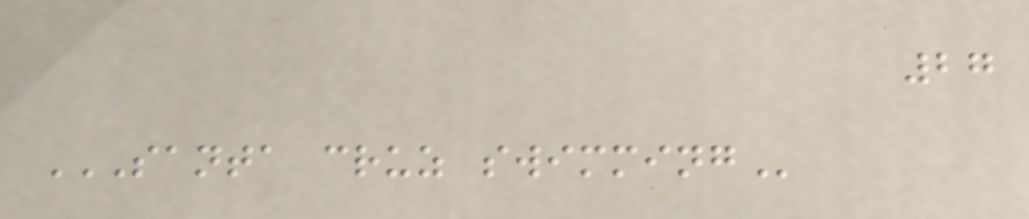27
SANTA CRUZ SWIMMING
